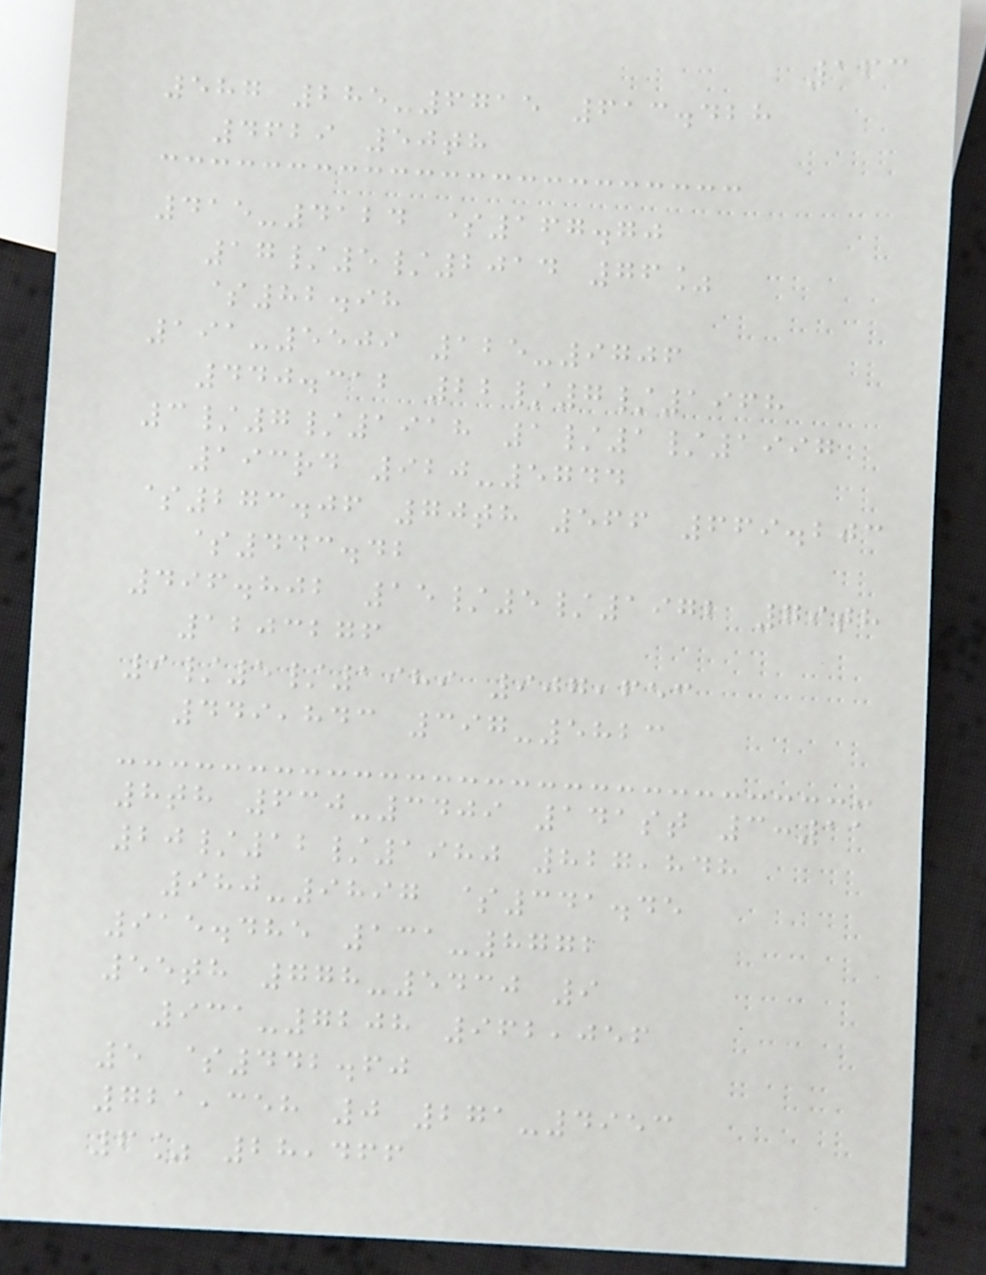163
587 285-6715 613.428
4629 50th
415-4124 $167.70
17/5/2014 76%
$82.98
191-5509 125-9706
440.312 22/7/1968
3/7/1918 1/1/1997
193rd 920-5744
$273.06 70th 566 669.203
$443.42
496.802 15/5/1972 79th
1203276
9/5/1989 907,653
449,843 397-5823
8th 630-3409 141st 3:11
20/12/1980 827,848
980-9897 $341.45
915.485 131-8772
55th 778-5430 9
931-7208 962,056
5 $442.60
721,358 0 271-4953
6% 28,466
